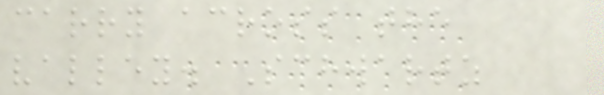carry across the
valley. Schwartz
